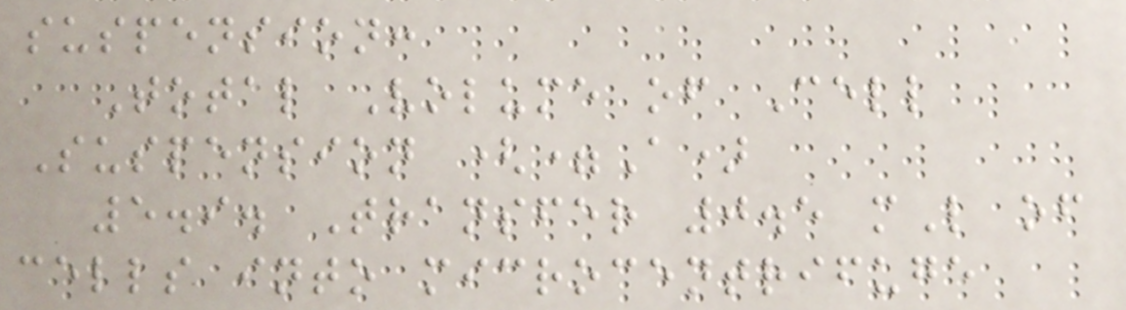suspension:
Total Volume of Cell
Suspension (=A)
5.9. Transfer 0.5 mL of
cells into microcentrifuge
